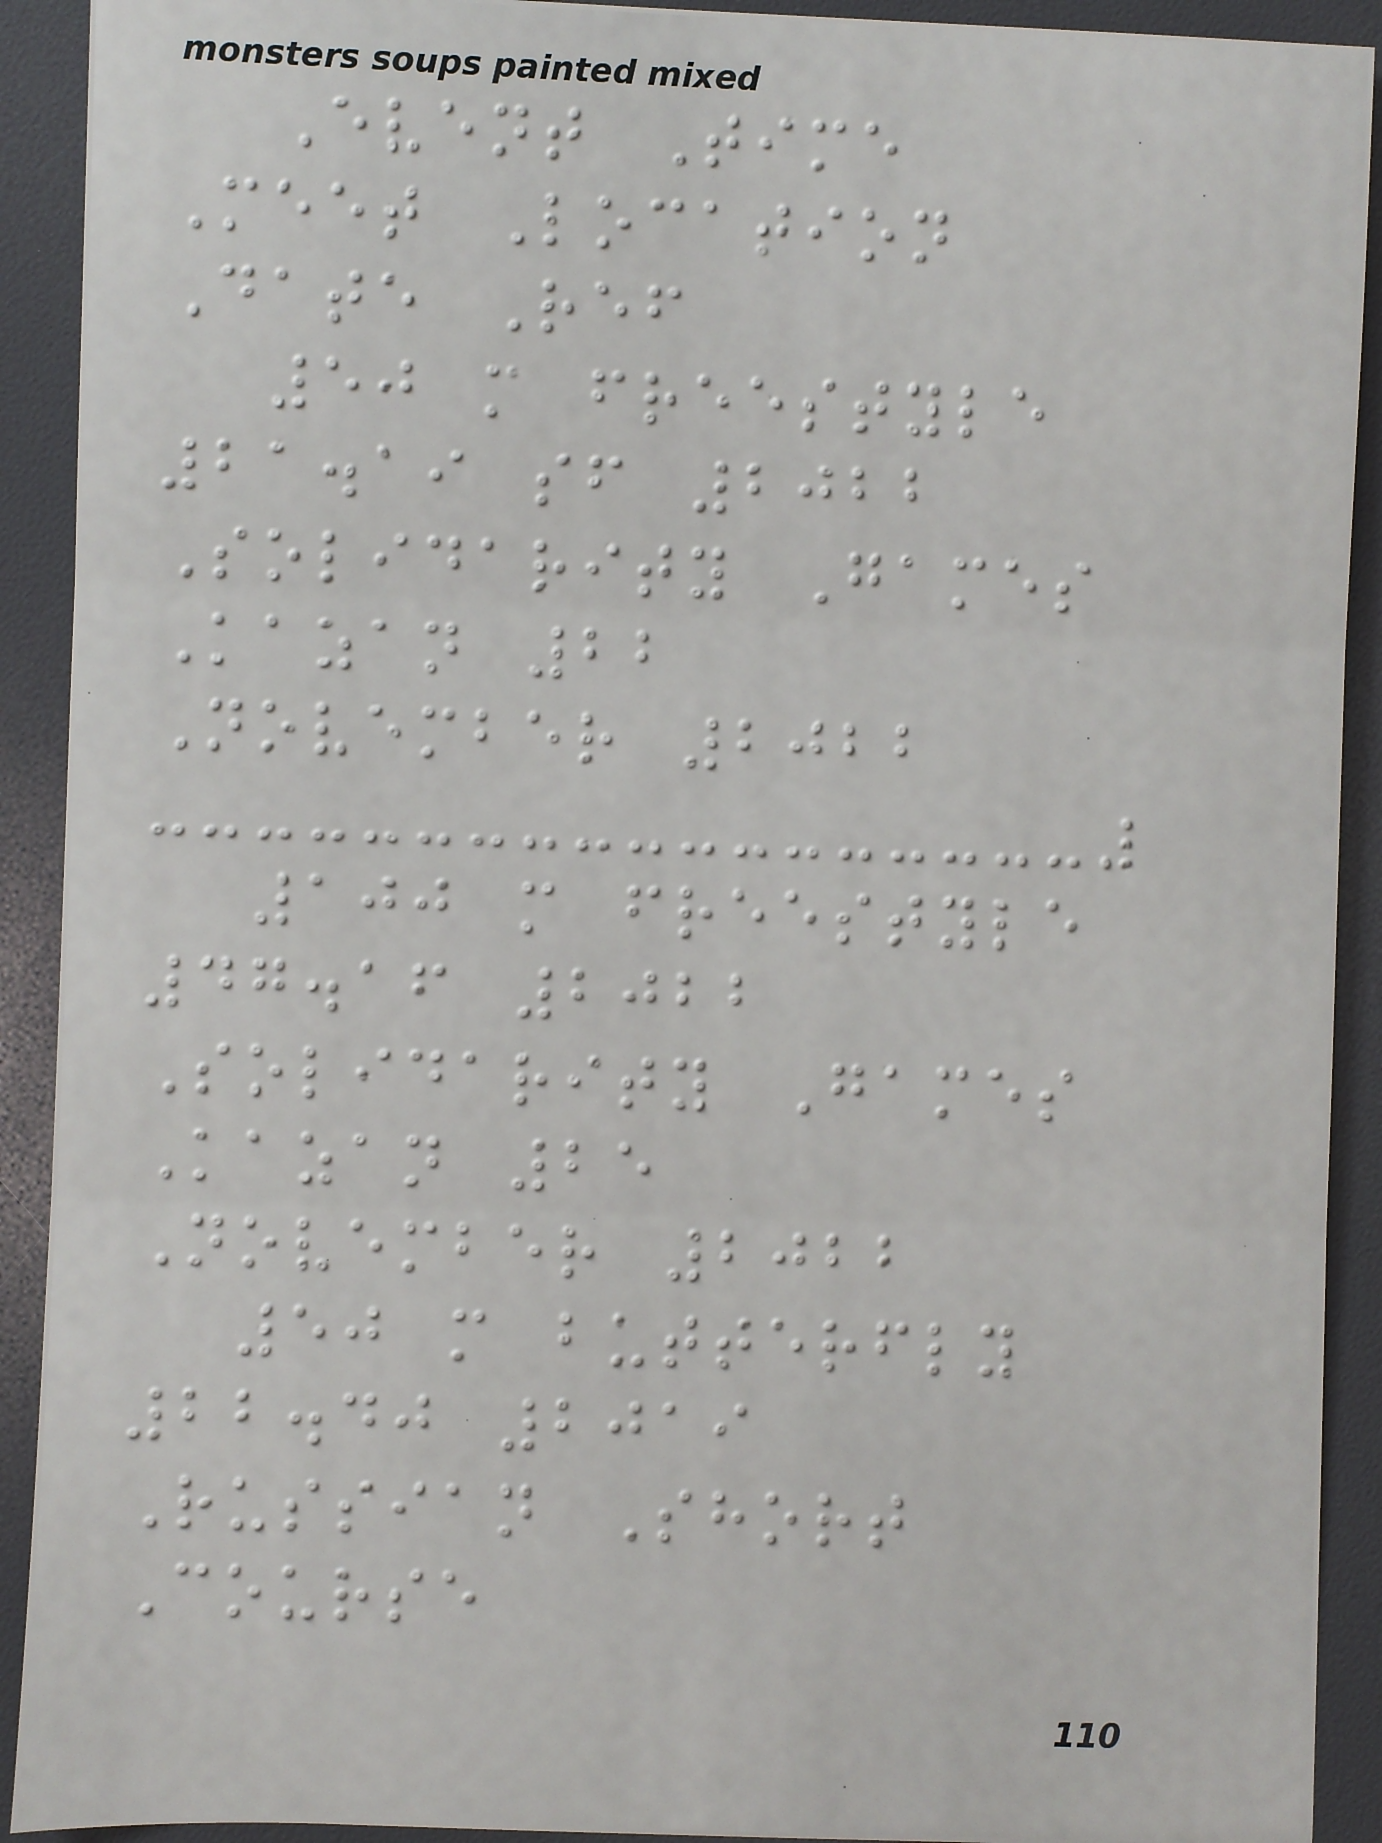Event Time
Meet Location
Date Ref
50 m freestyle
21.19 sf 2022
Solidarity Games
Kazan 22
November 2022
100 m freestyle
47.16 2022
Solidarity Games
Kazan 25
November 2022
50 m butterfly
22.40 2019
Russian Short
Course
